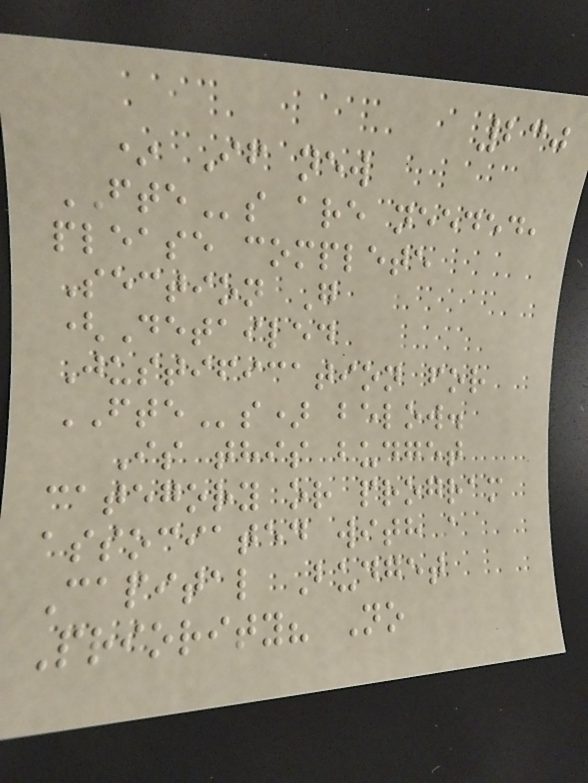230
* If new
FTEs are needed,
please complete
Section G
(Detailed
Justification for
FTEs) below.
Is this budget
category or program
associated with a
Capital Budget
Priority? No
